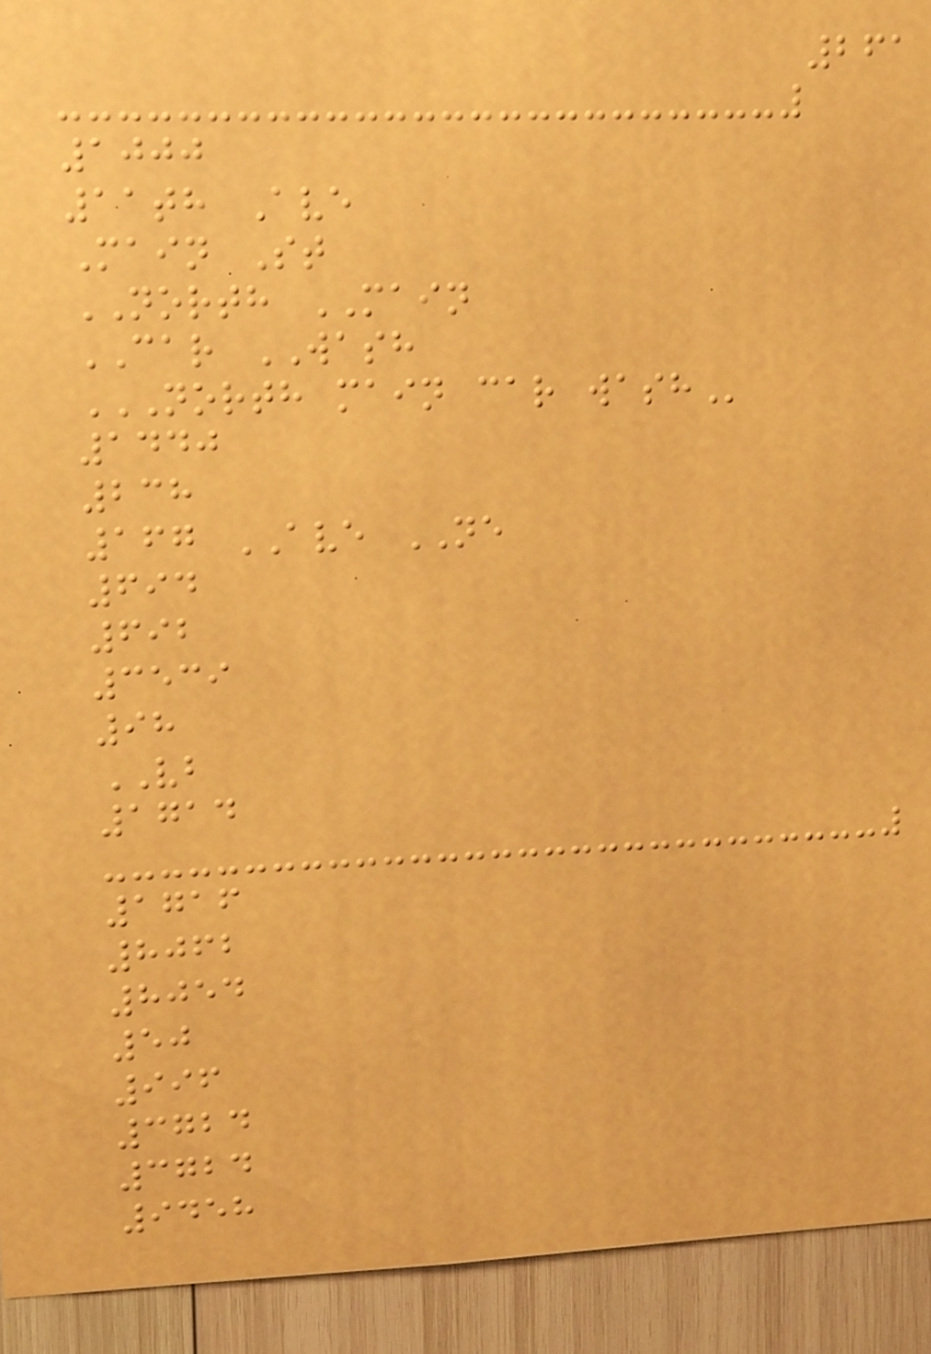261
1000
11th Ave
Main St
NORTH MAIN
CAR WASH
NORTH MAIN CAR WASH
1440
238
167 AVE NE
694
692
3539
98
VB
1714
1716
8062
8054
50
996
3724
3724
9458
